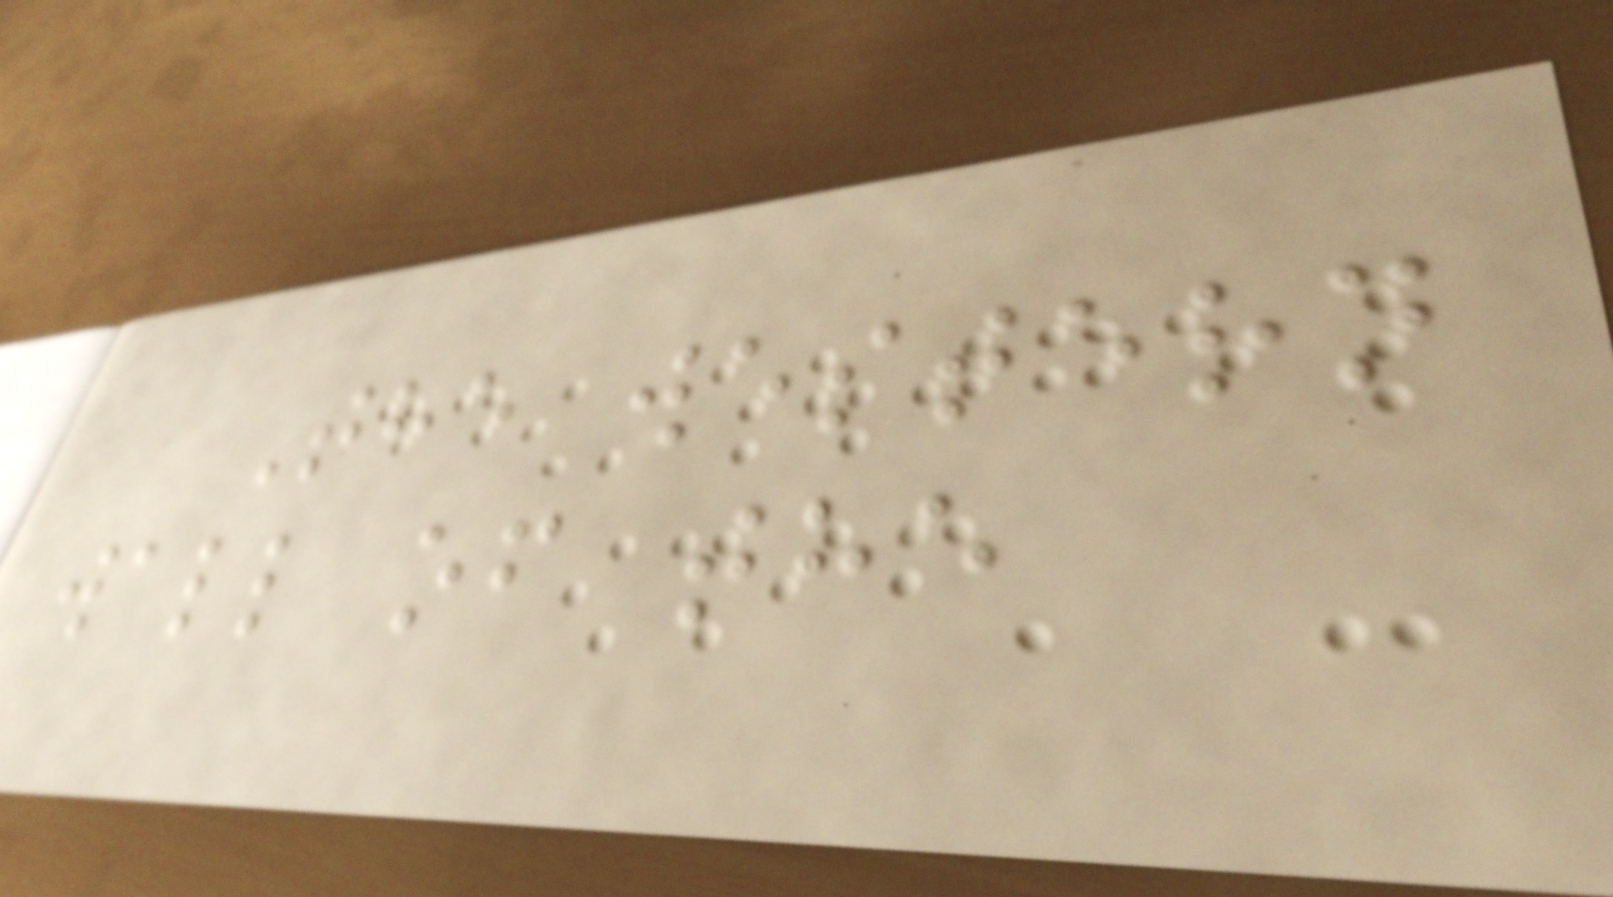The western
wall of the
